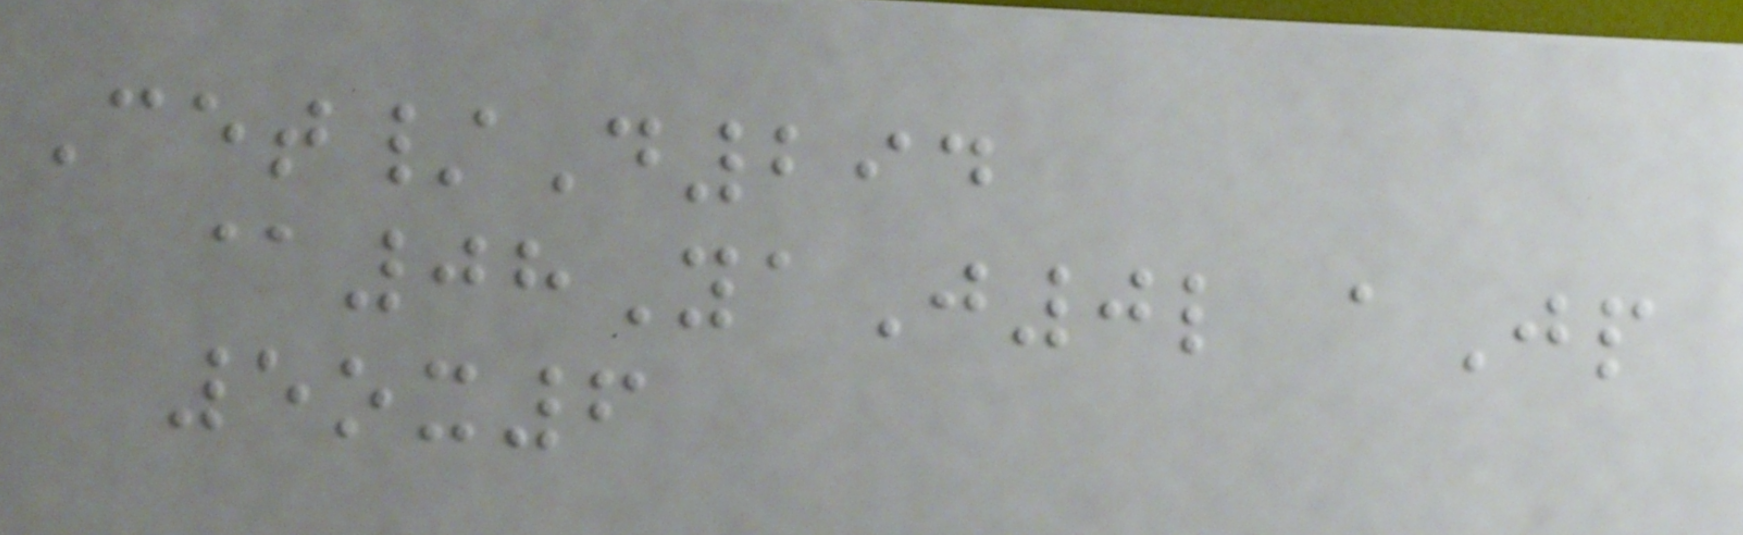Cet/D294
@08YaJ0l aJp
5ox6
